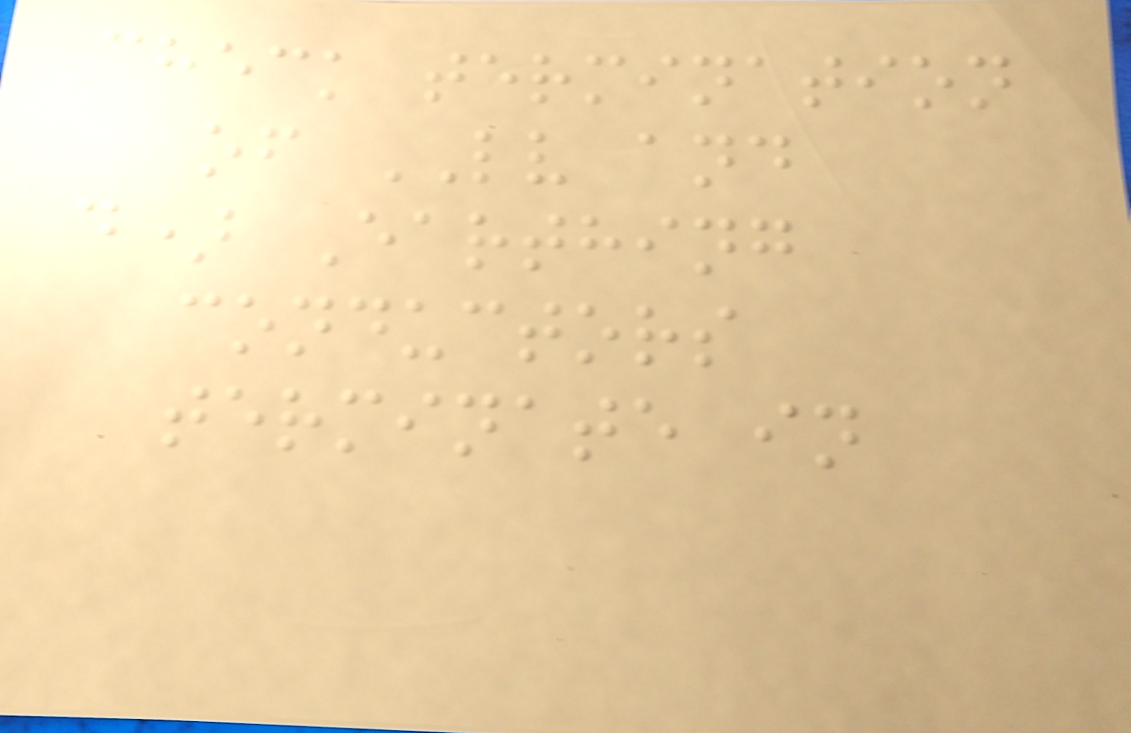check termination
of LV and
d) Earthing
conductors
terminate in
